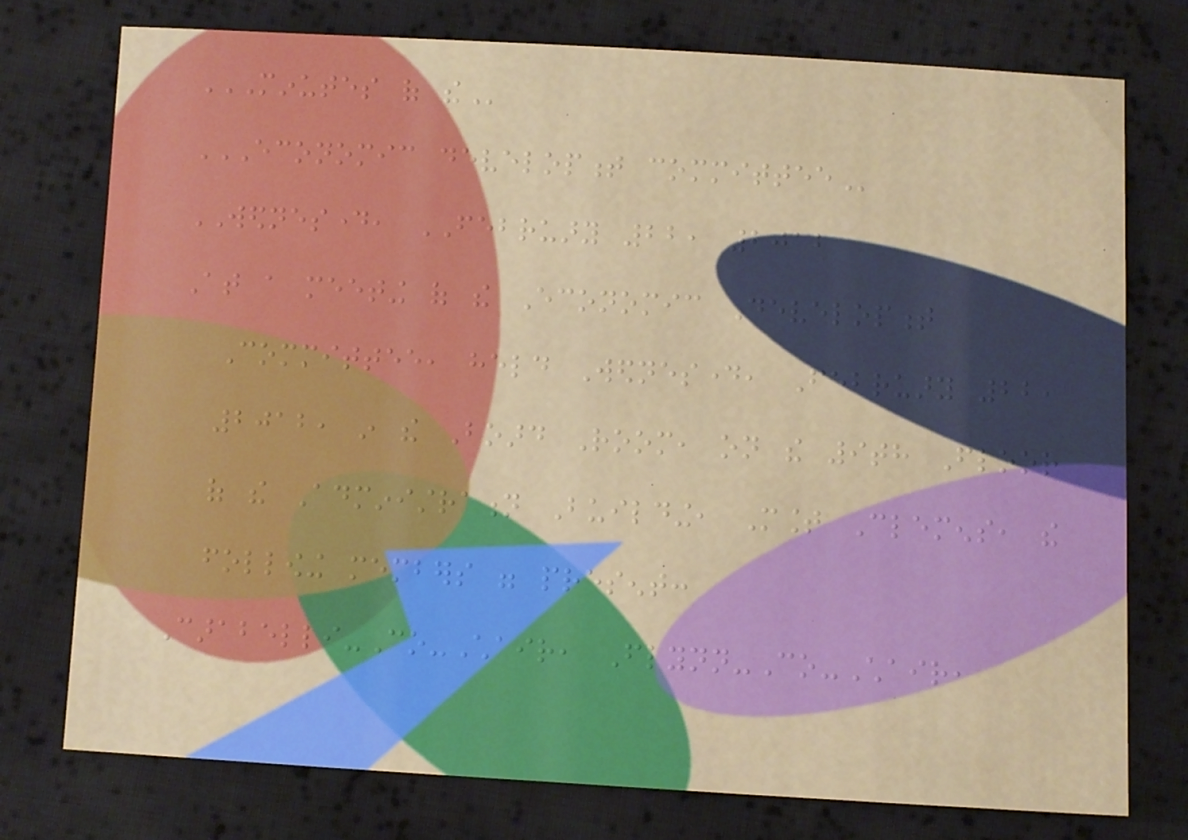MINUTES OF THE
ECONOMIC DEVELOPMENT COMMITTEE
WEDNESDAY, FEBRUARY 22, 2012
At a meeting of the Economic Development
Committee, held Wednesday, February 22,
2012, in the Board Room, on the 9th Floor
of the Administration Building, Mount Clemens, the
following members were present:
Carabelli-Co-Chair, Flynn-Co-Chair,
